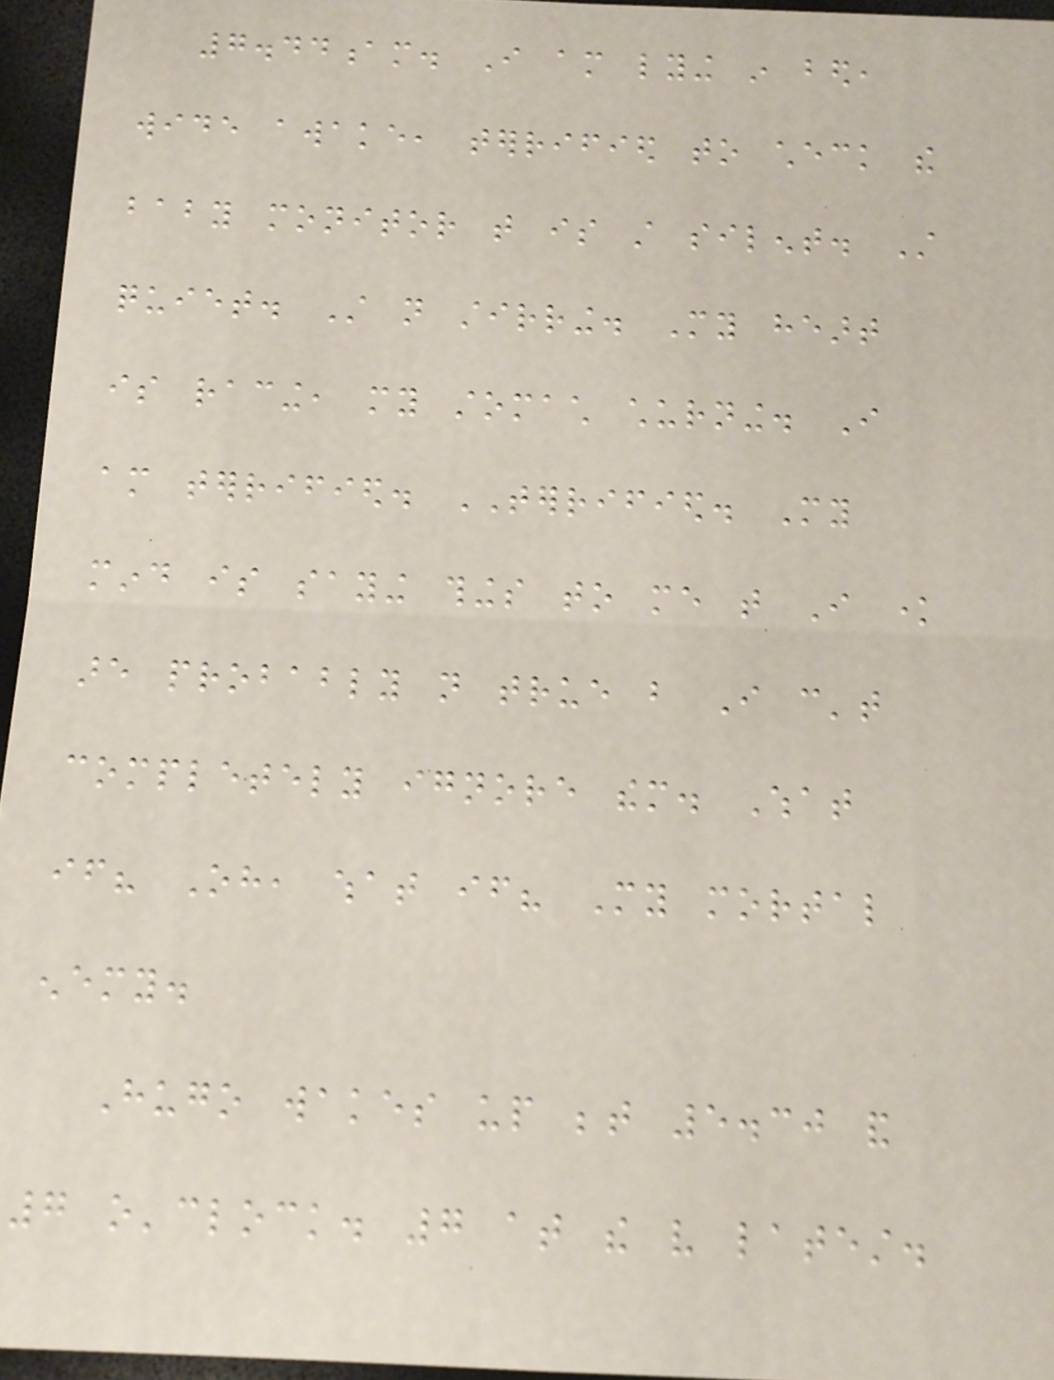7.44am. I am lying in bed,
wide awake, terrified to check the
baby monitor that is still silent. Still
quiet. Still not stirring. My heart
is racing, my stomach churning. I
am terrified. TERRIFIED. My
mind is saying things to me that I know
are probably not true but I can't
completely ignore them. What
if? Oh, what if? My mortal
enemy.
Hugo wakes up between 5.30 and
7 o'clock. 7 at the very latest.
